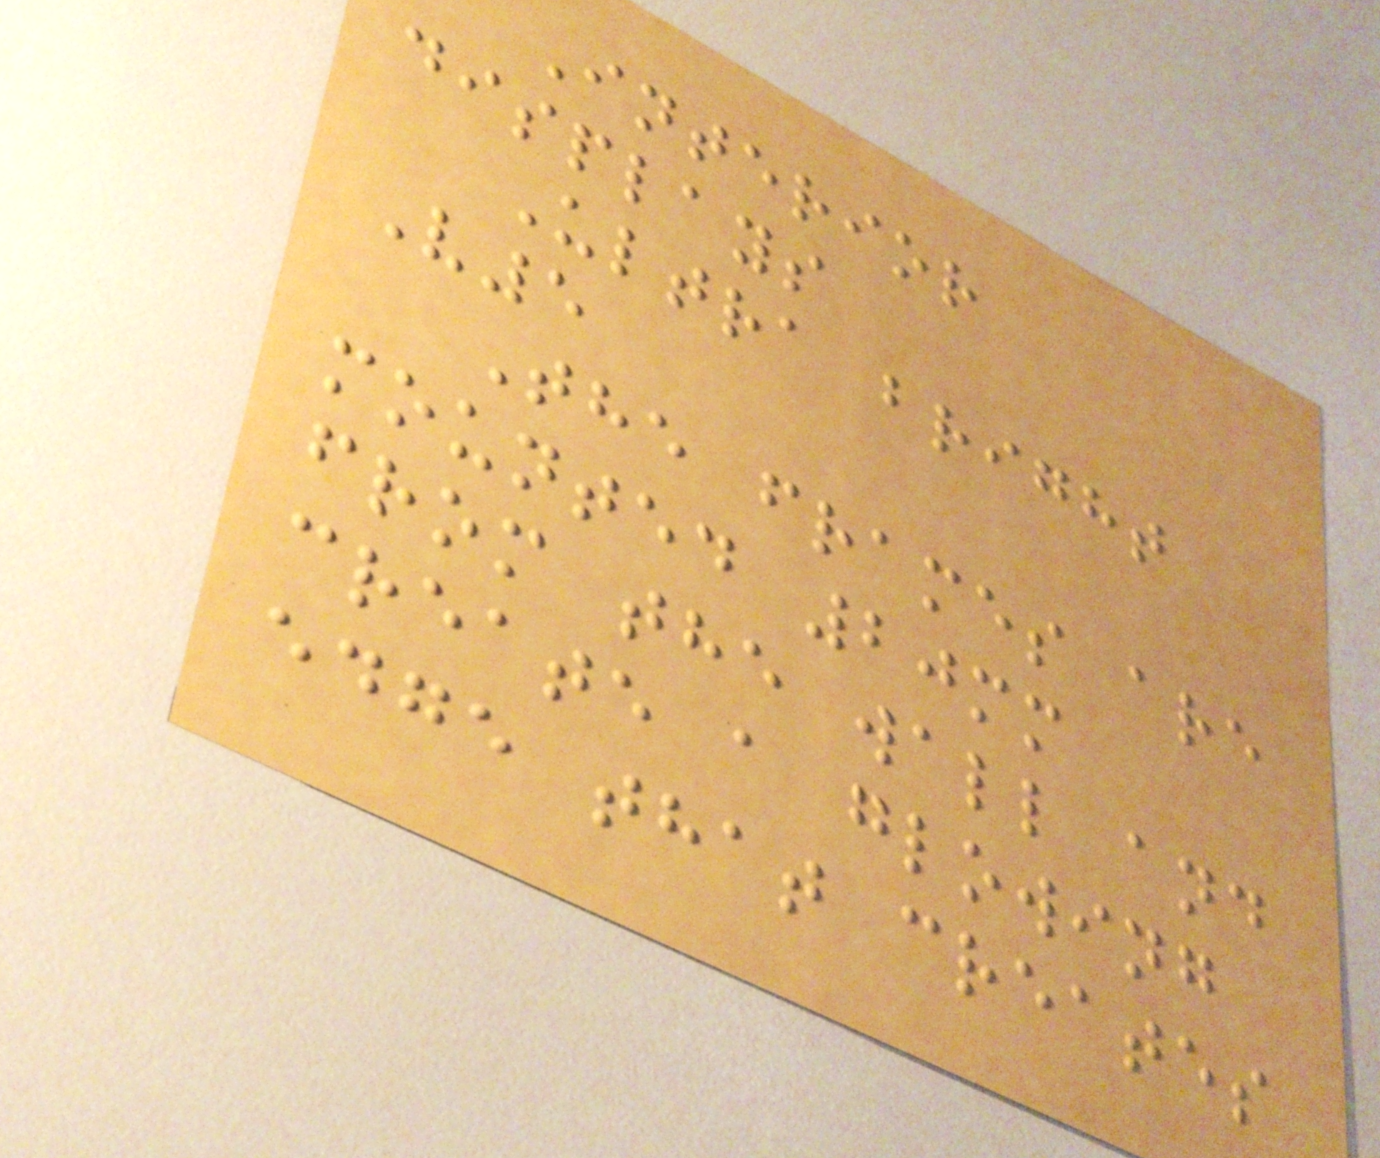Interior
displays
Ultra bright
V5
The frames are
mounted 20mm
from the wall and
create a glowing
edge that creates
